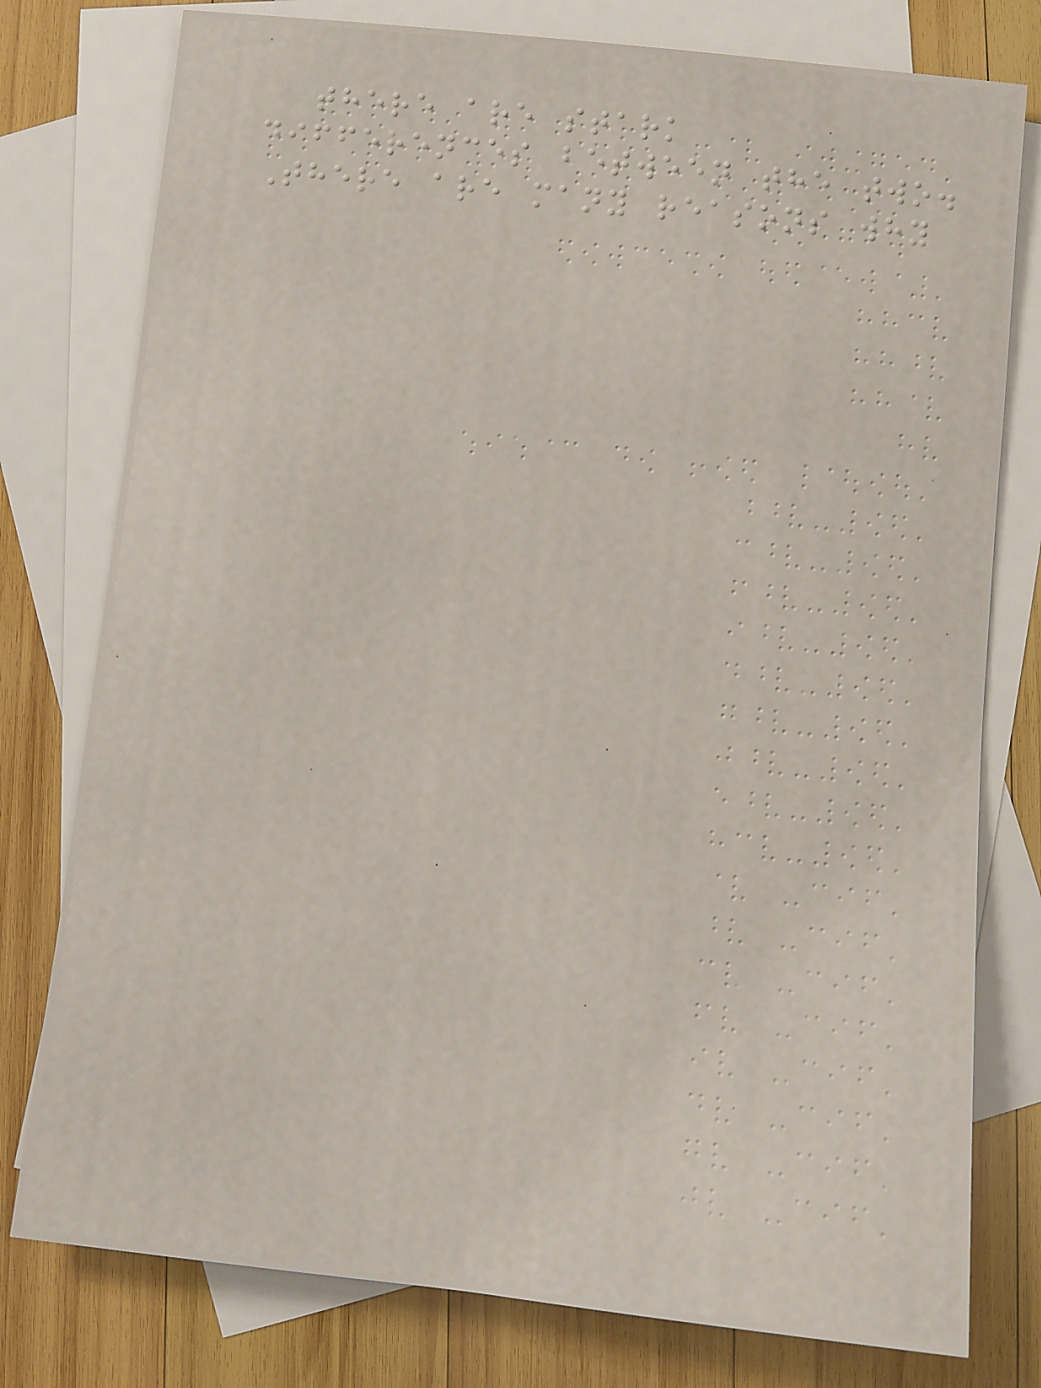there are stark
differences between the two.
There are many reasons why
